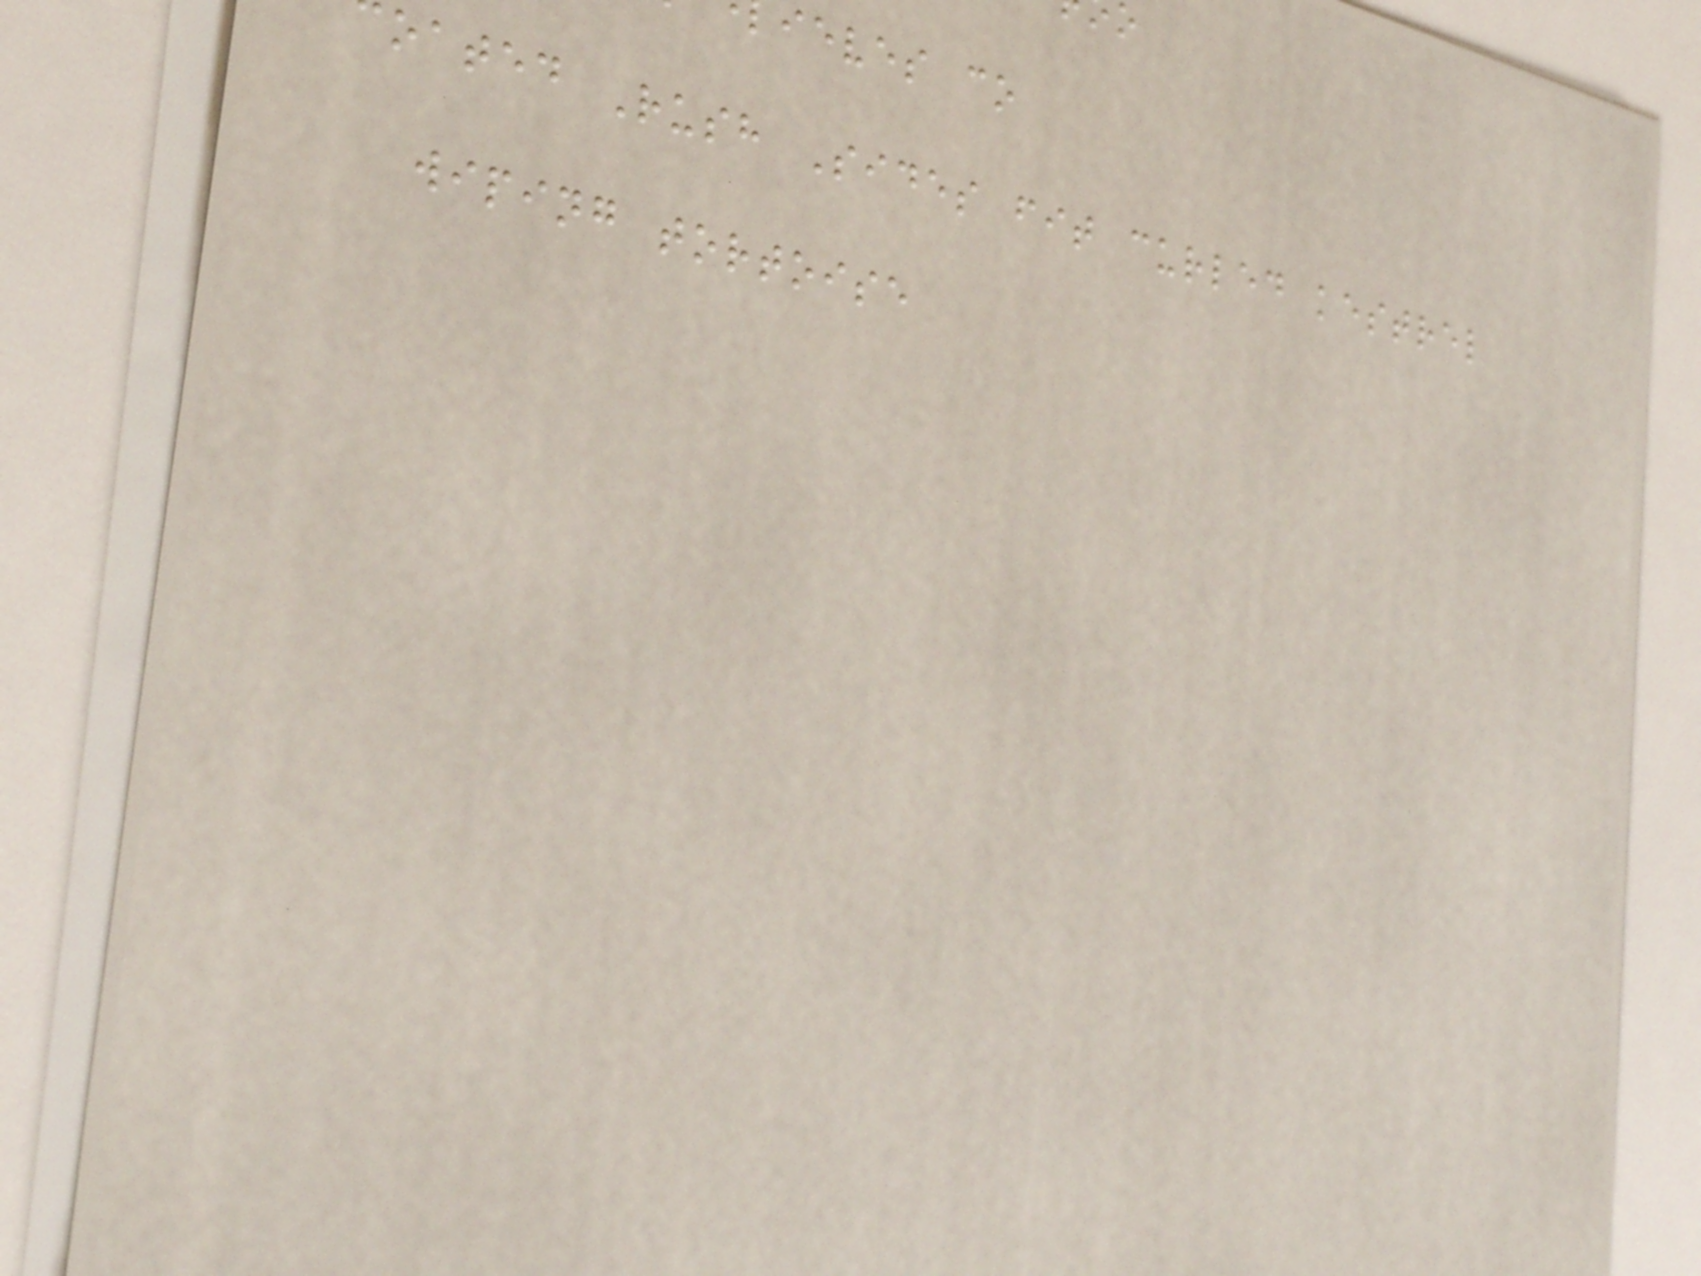ieves co
oated Rush Sides fit curled kestrel
wiping tortoise
